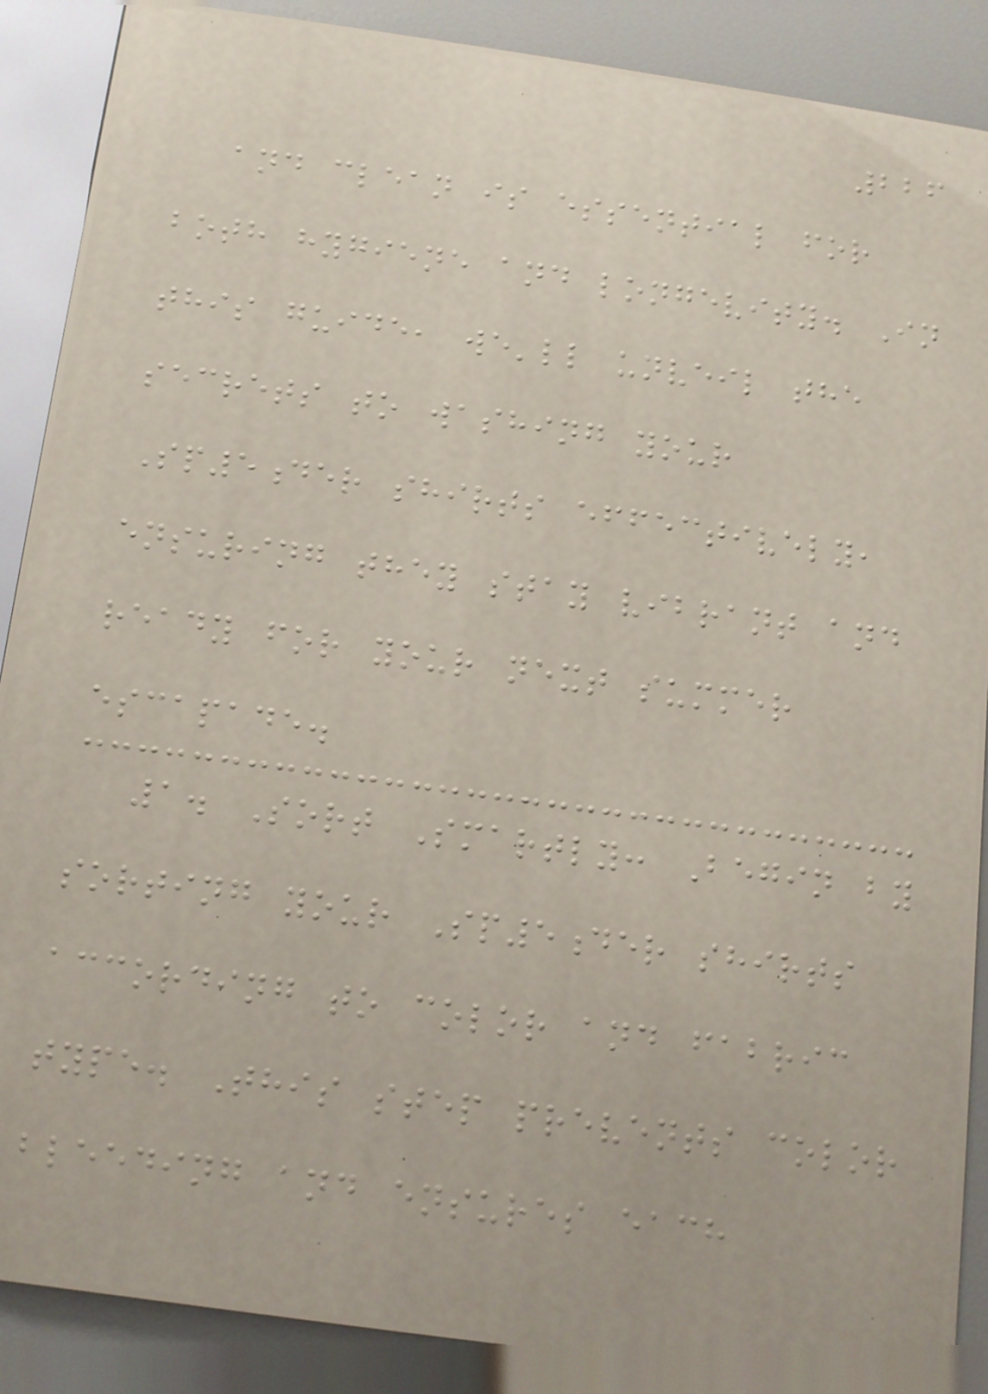226
and clean is essential for
both hygiene and longevity. In
this guide, we'll unveil the
secrets to washing your
Sp5der shirts effectively,
ensuring they stay vibrant and
ready for your next summer
escapade.
1. Sort Smartly: Begin by
sorting your Sp5der shirts
according to color and fabric
type. This step prevents color
bleeding and ensures each
